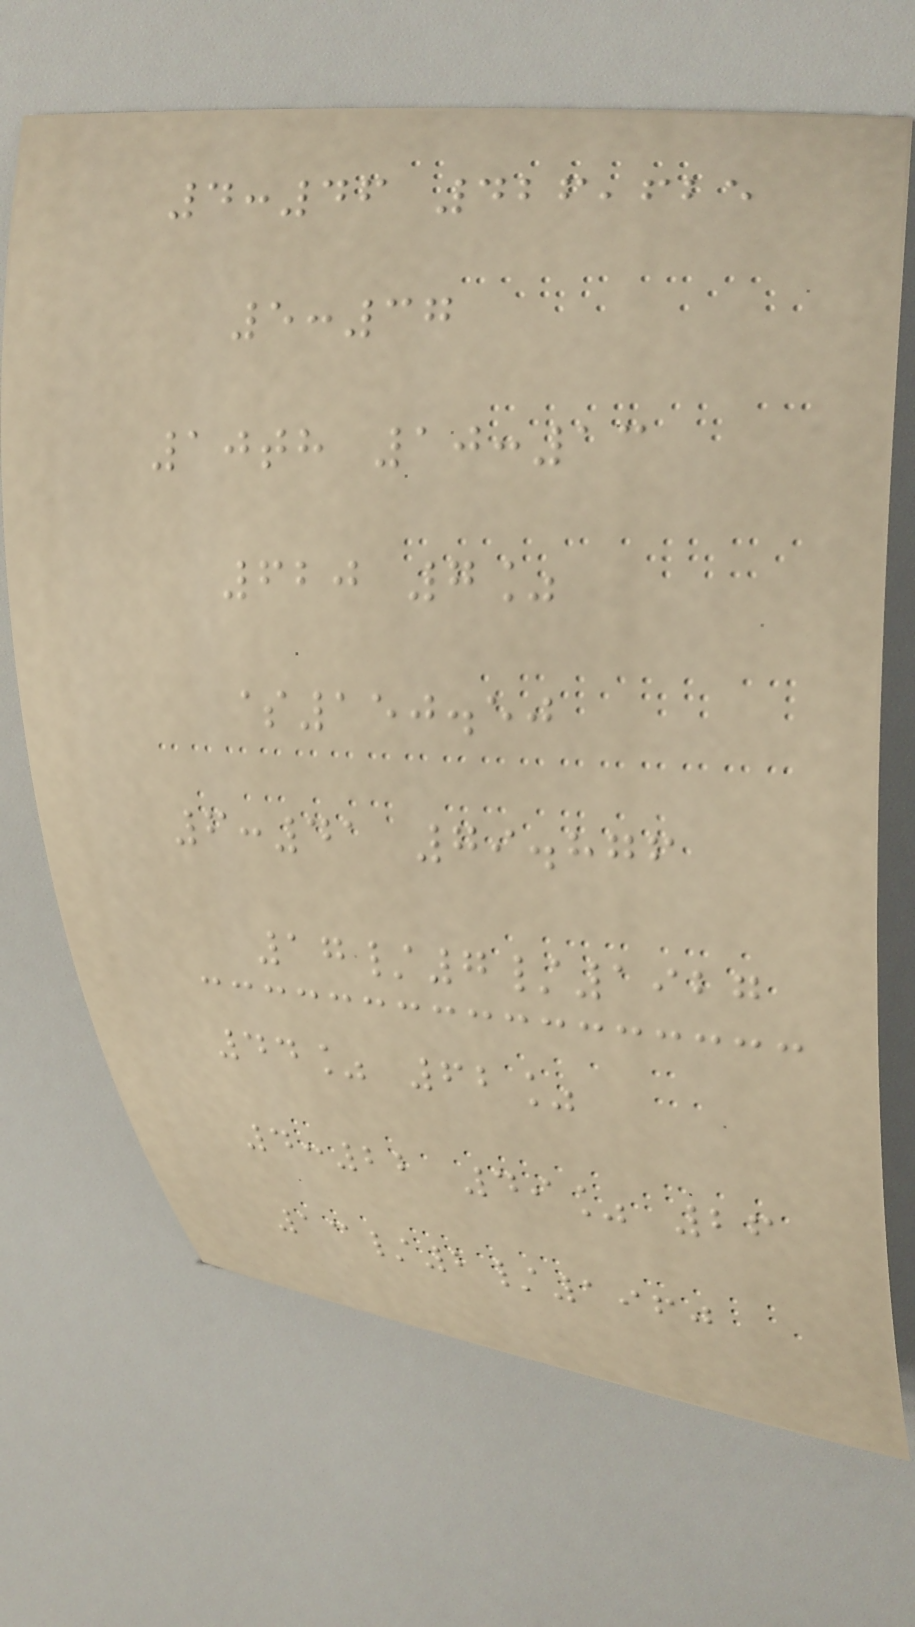4:46 426,625
5:37
10th 10:13
620 7%
$150.50
6:41 79.876
17/7/1927
44% 62%
4:22 49% 26
13/2/1960
